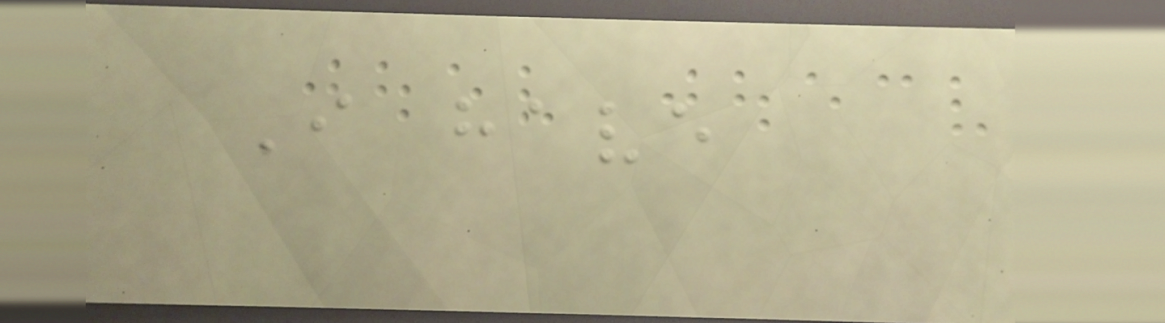I have
